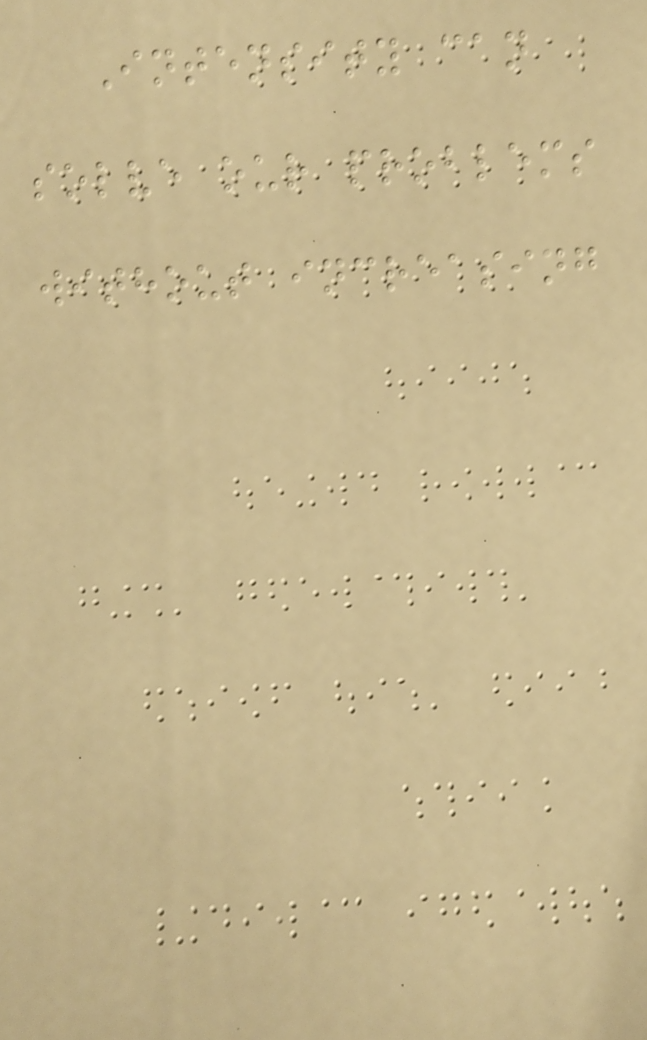Intensity can
solve our problems
without increasing
